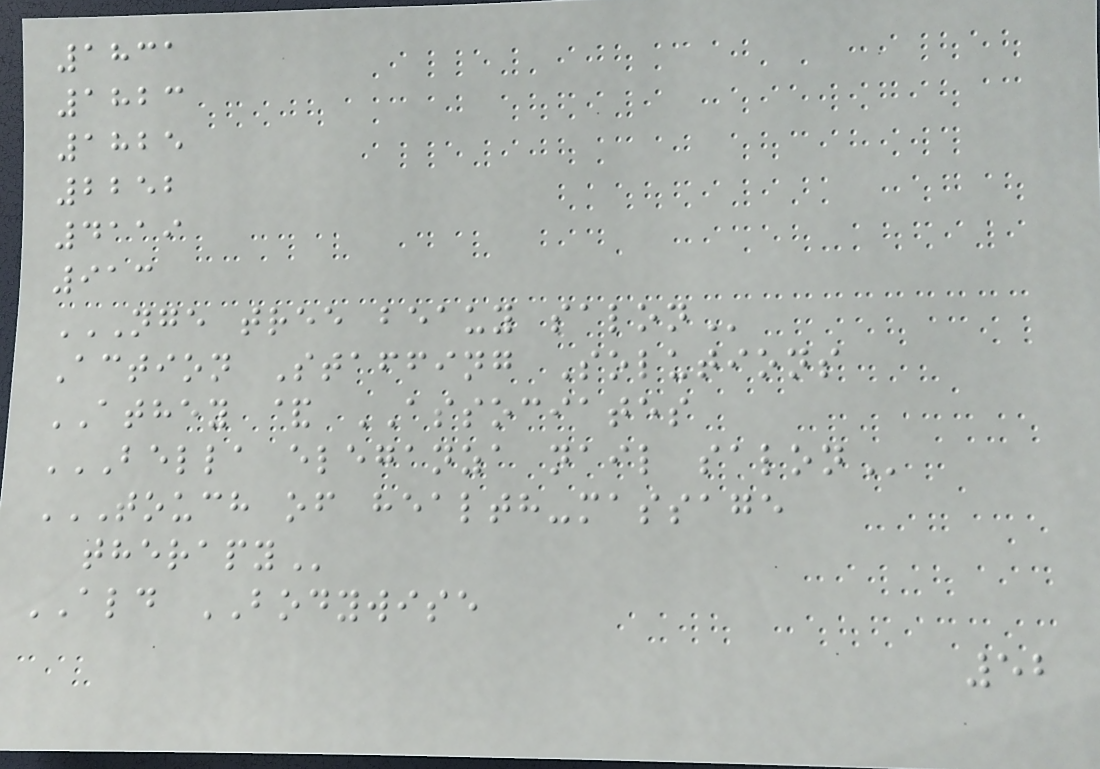1831
1823
1825
2252
4119
913
NGE TREE BEAUY SALON
Action Staffing Solutions
ATHEY & ASSOCIATES
BELLA ELEGANZA NAIL SALON
TOUCH OF HEALTH-MASSAGE
THERAPY
ALD BODYWISE
52
